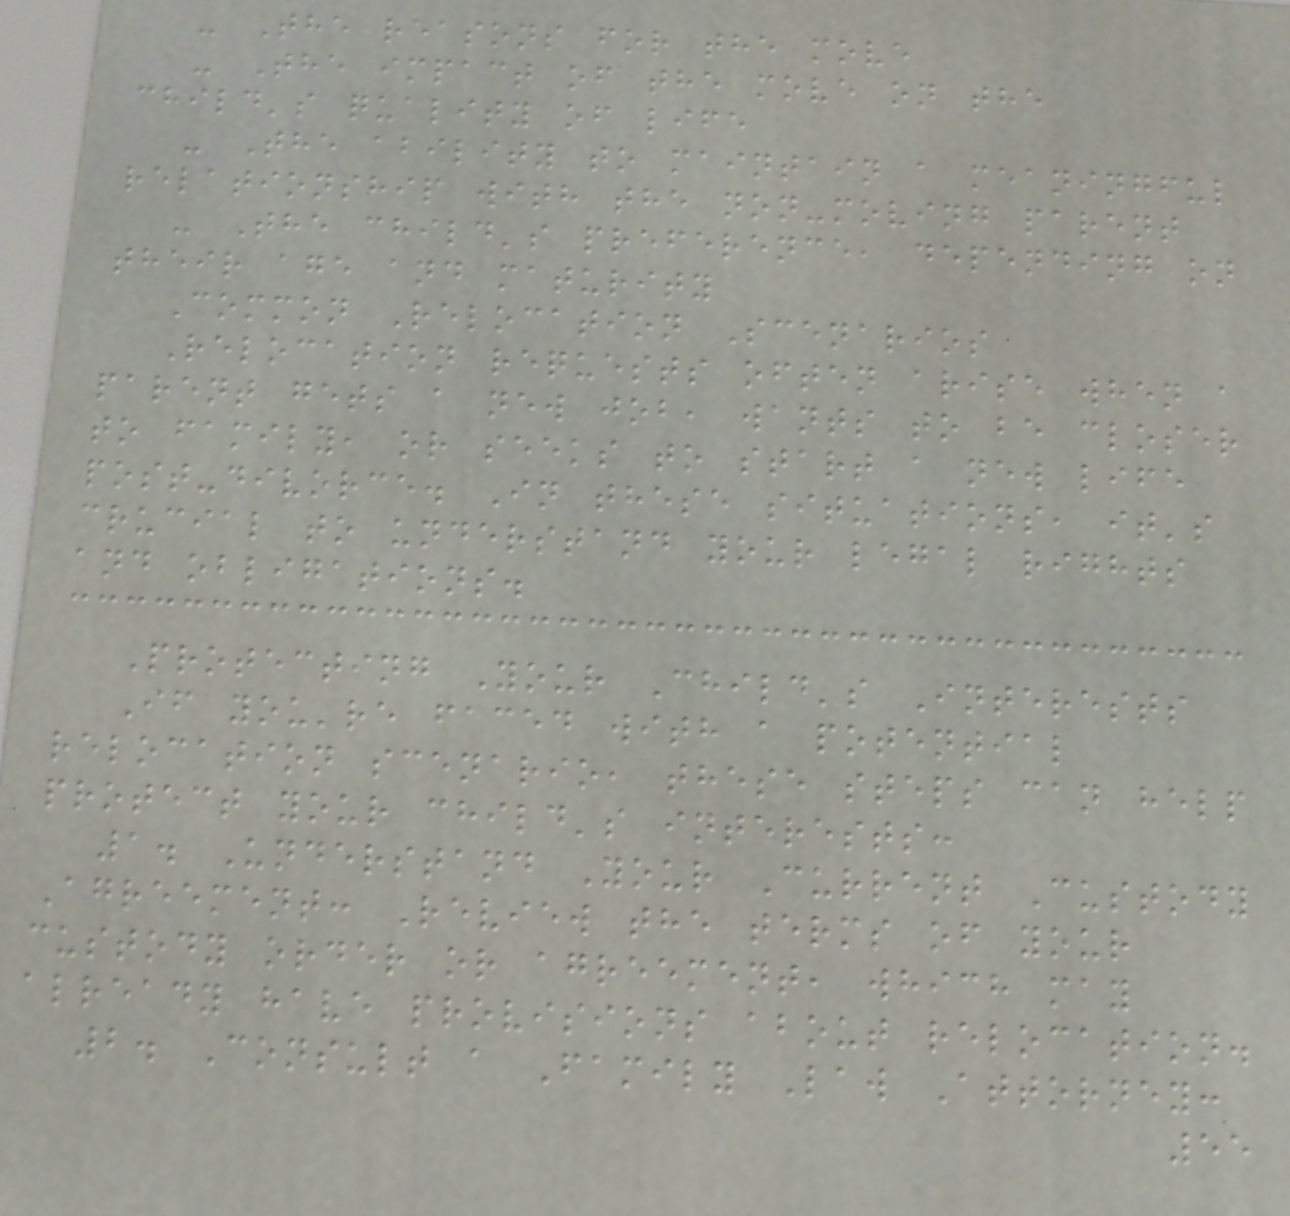- The reasons for the move
- The impact of the move on the
child's quality of life
- The ability to maintain a meaningful
relationship with the non-moving parent
- The child's preference, depending on
their age and maturity
Common Relocation Scenarios
Relocation requests often arise when a
parent gets a new job, wants to be closer
to family, or seeks to start a new life
post-divorce. In these situations, it's
crucial to understand your legal rights
and obligations.
Protecting Your Child's Interests
If you're faced with a potential
relocation scenario, these steps can help
protect your child's interests:
1. Understand Your Current Custody
Agreement: Review the terms of your
custody order or agreement, which may
already have provisions about relocation.
2. Consult a Family Law Attorney:
55
